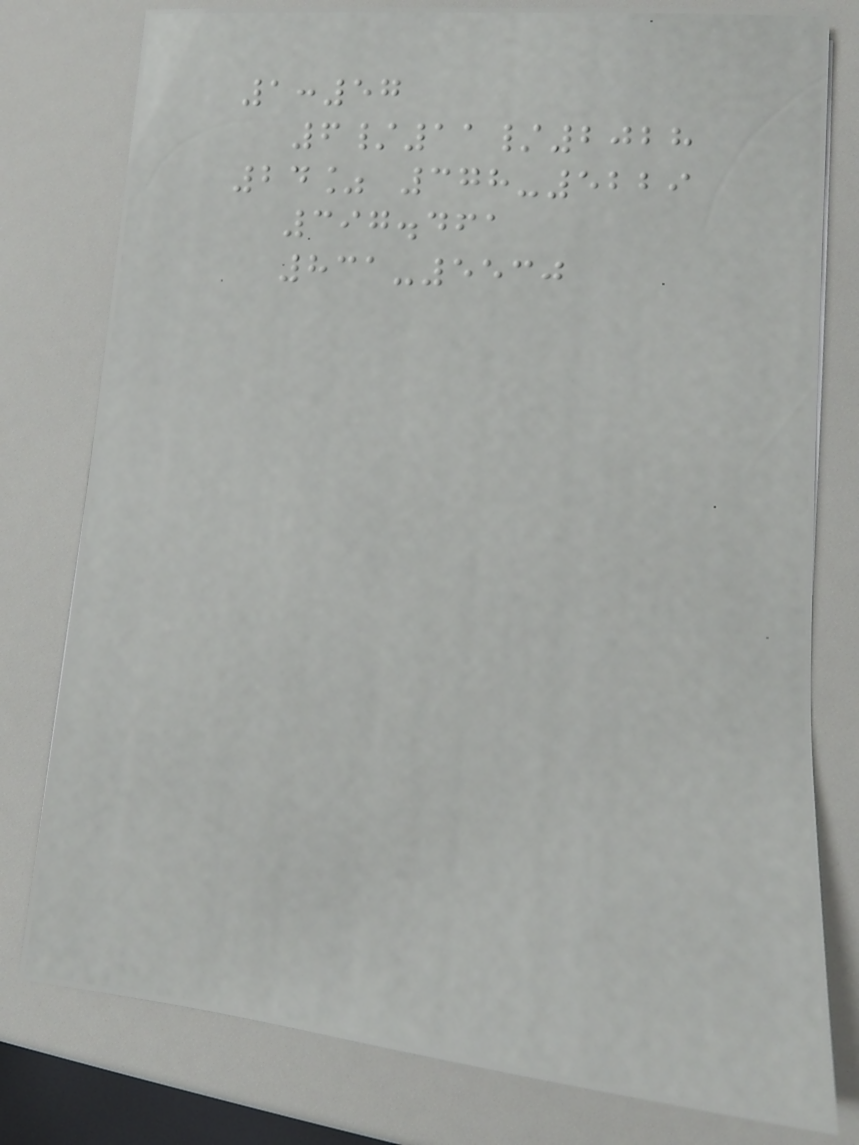1:57
6/11/2028
24% 378-5229
397.461
831-5530
